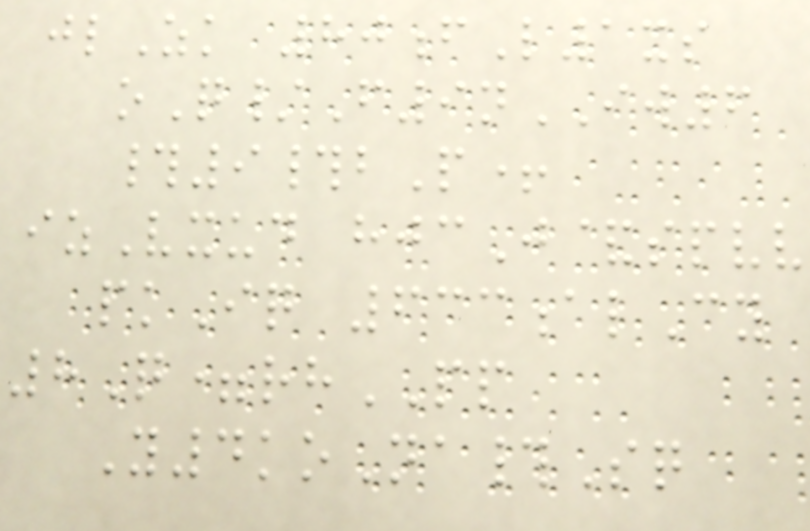jlZk 80fL1xs
oQ/F9nIW6
#9#bP+
izVxud hjcJ&spvv
pkIq 633alCy
8Q=rhPP
Y4koNa#Sq
